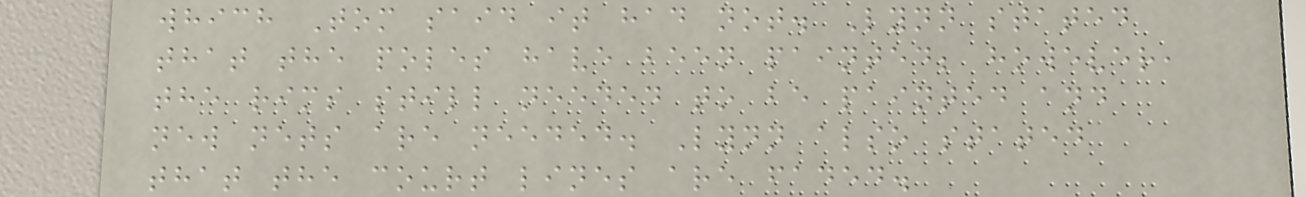which Tom said it had not. Lynn stated
that the poles have been painted; however,
the rims still needed to be painted and
new nets are needed. Lynn also stated
that the court lines are faded.
